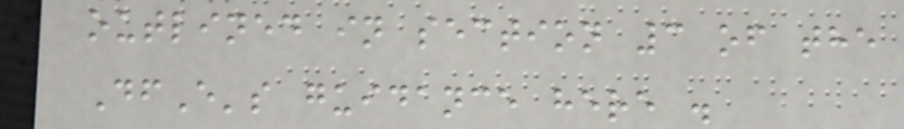outlined in section 3 of the
DfE's guidance here .
